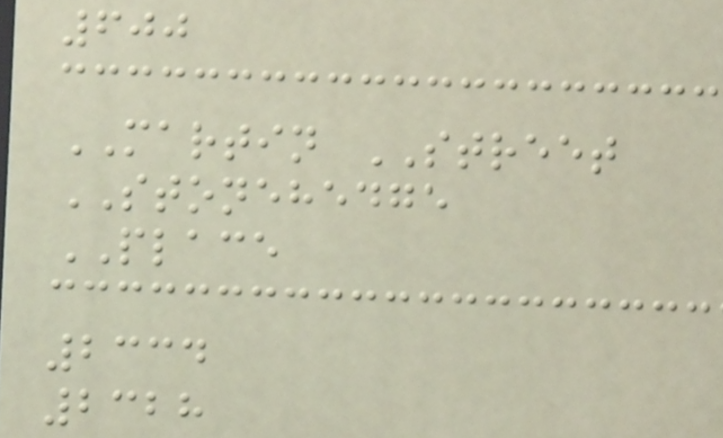600
MARTIN STREET
STONEHEDGE
PLACE
2334
2328
